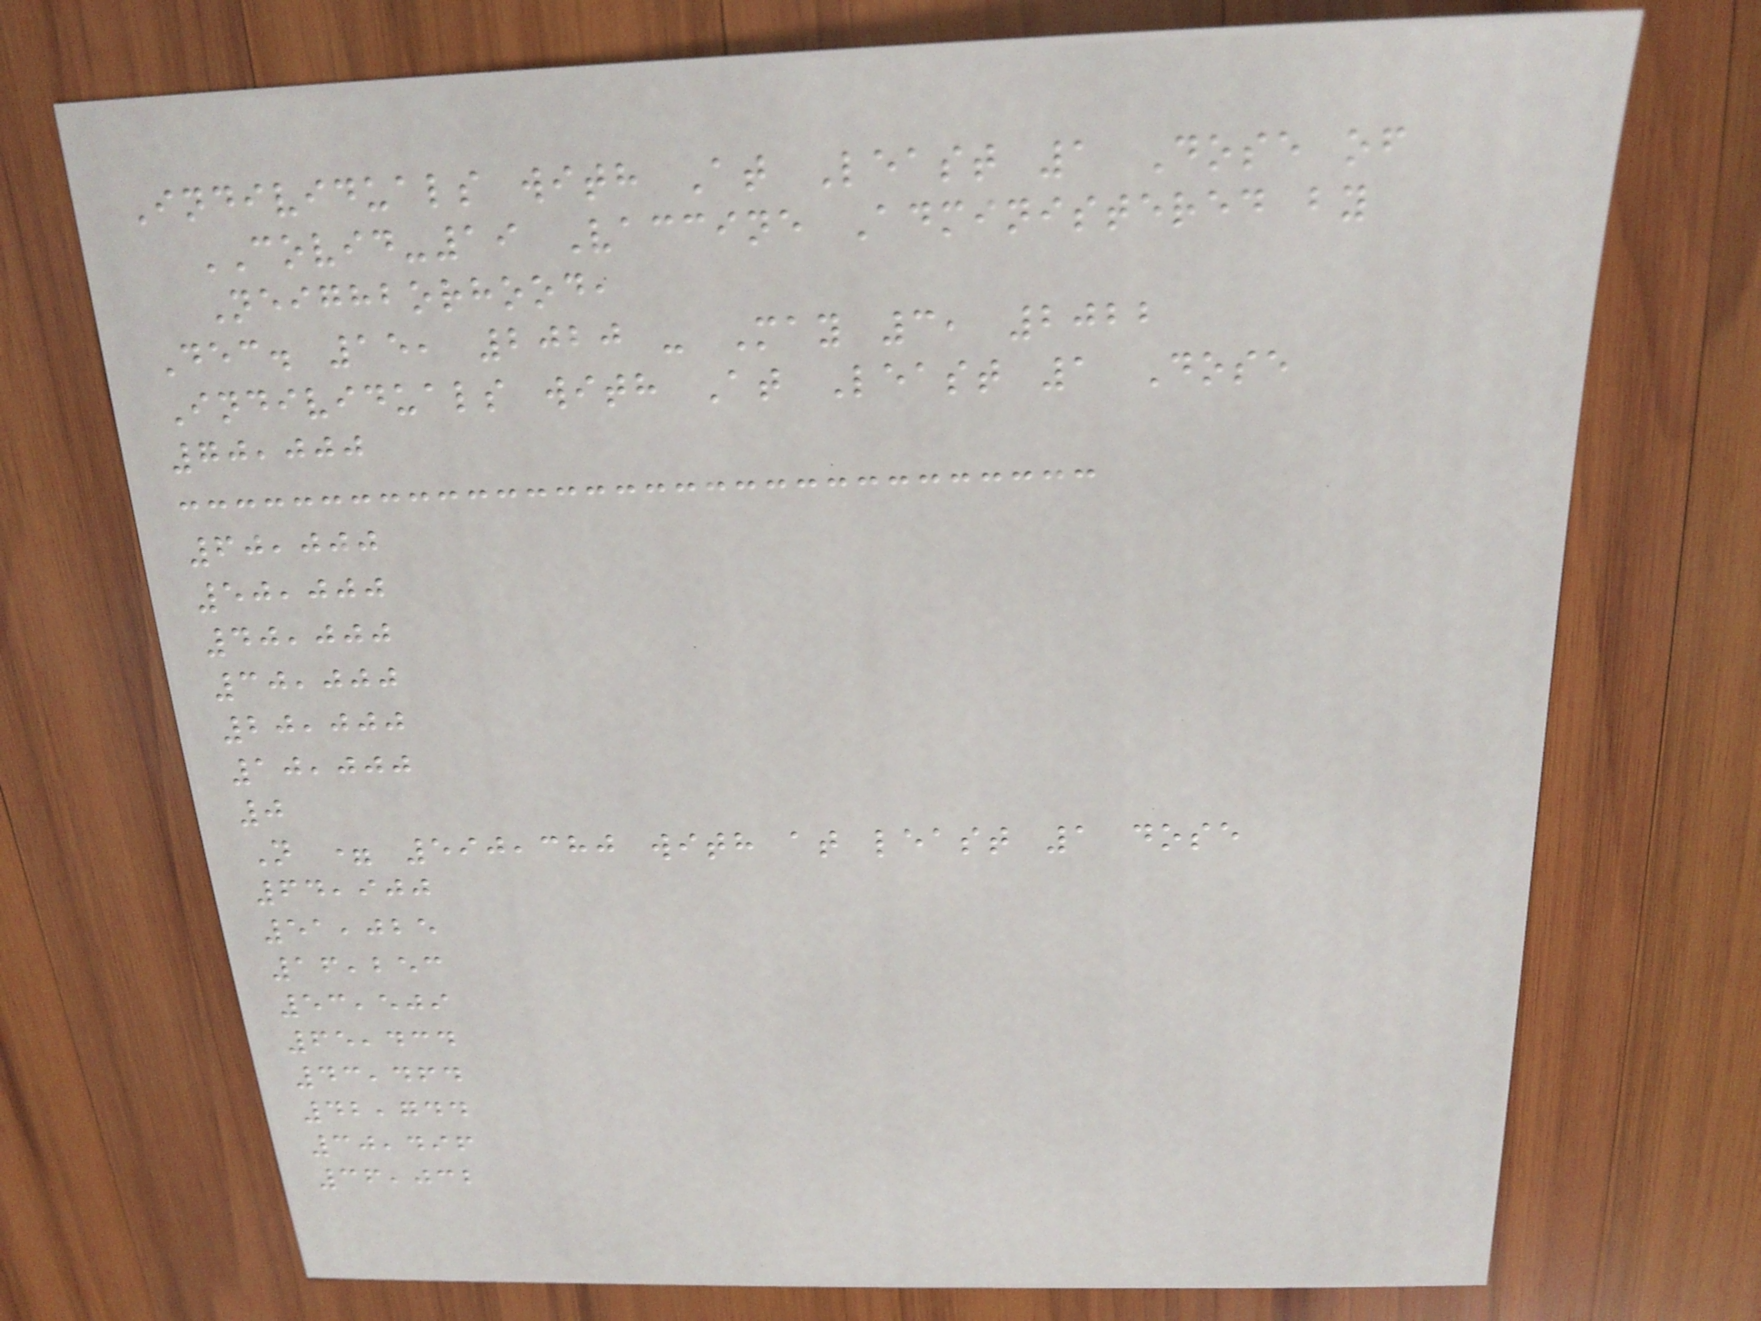Individuals with At Least 1 Dose of
COVID-19 Vaccine Administered by
Neighborhood,
Dec. 15, 2020 - May 3, 2022
Individuals with At Least 1 Dose
70,000
60,000
50,000
40,000
30,000
20,000
10,000
0
N = 590,380 with at least 1 dose
64,900
51,025
16,253
53,509
65,434
43,464
42,744
30,496
36,032
